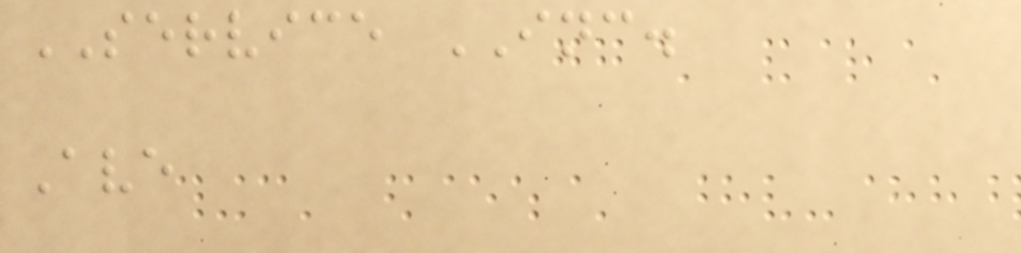SERVICE INC.
Ave
